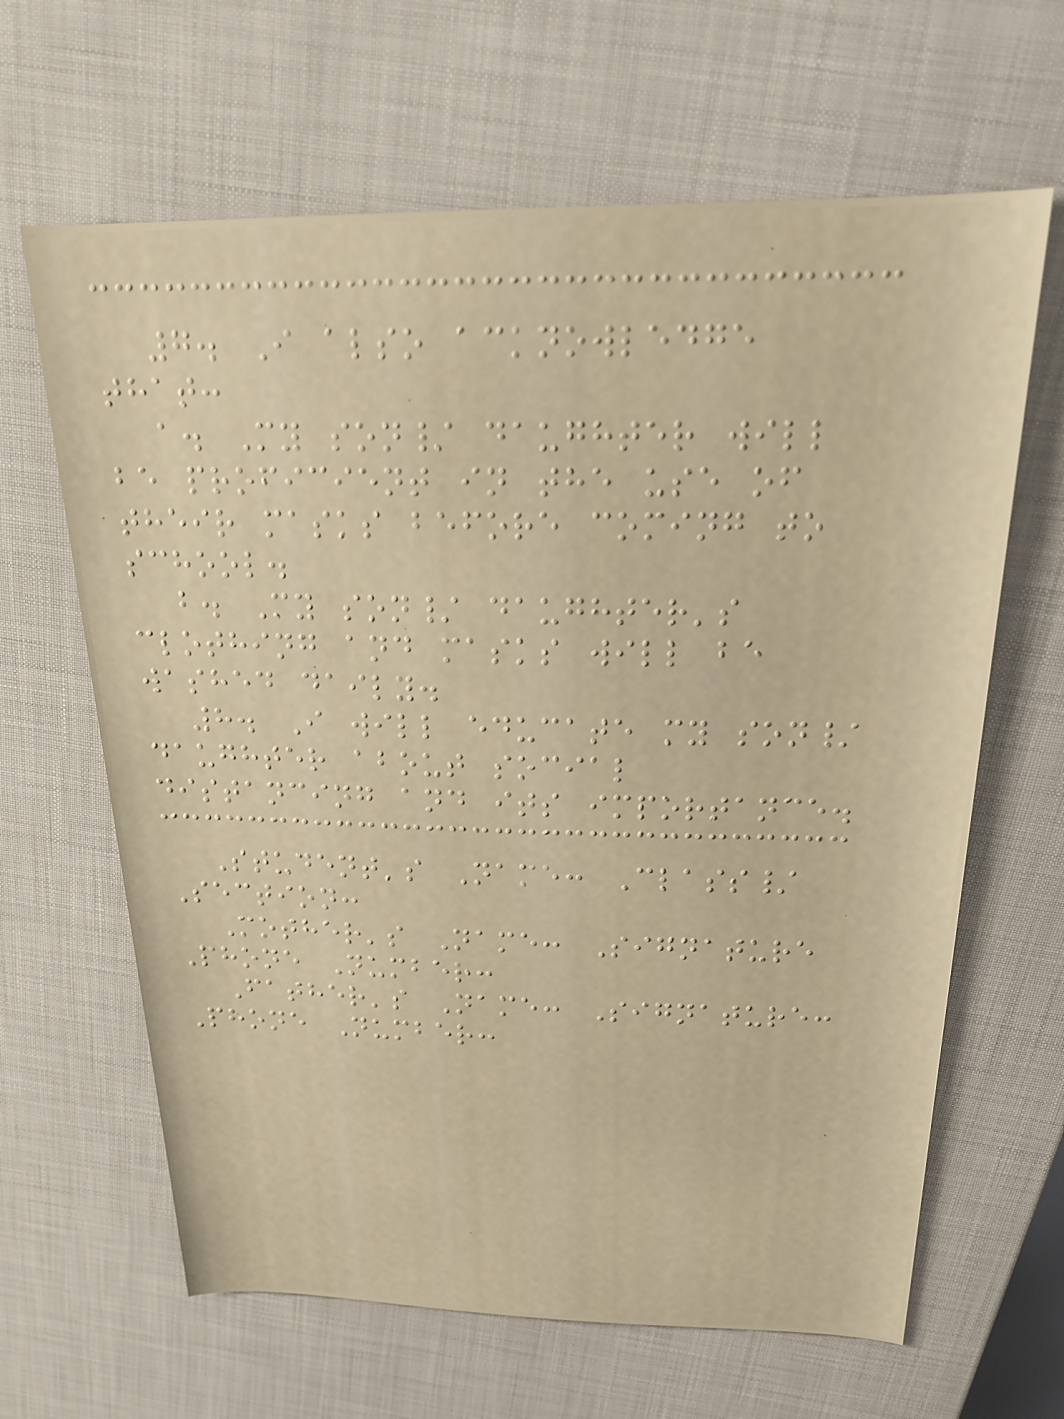7. I also acknowledge
that:
a. My son/ daughter will
be proficient in the use of
their masks before coming to
school.
b. My son/ daughter's
clothing and masks will be
washed daily.
8. I will educate my son/
daughter about social
distancing and its importance.
Student's Name: Class/
Section:
Mother's Name: Signature
Phone Number:
Father's Name: Signature:
Phone Number:
